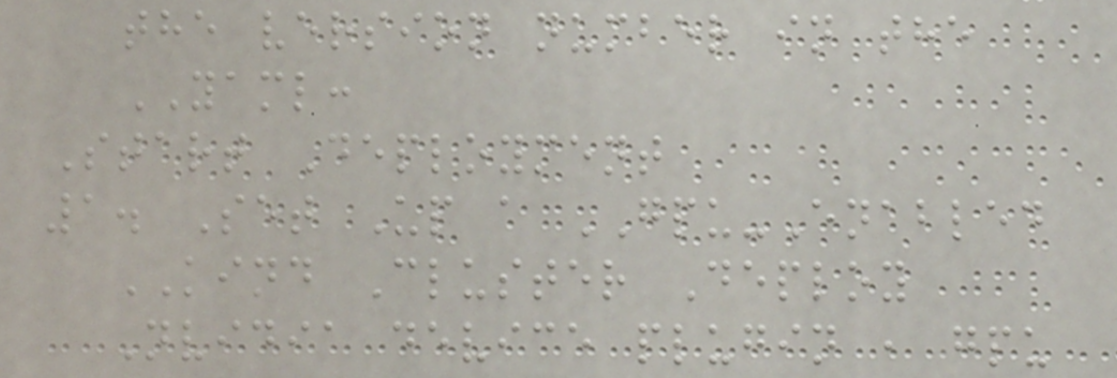the version number in the
YAML:
Start Deployment
1. Set Up a GPU-Enabled
KIND Cluster Deploy
Nvidia device plugin , gpu
